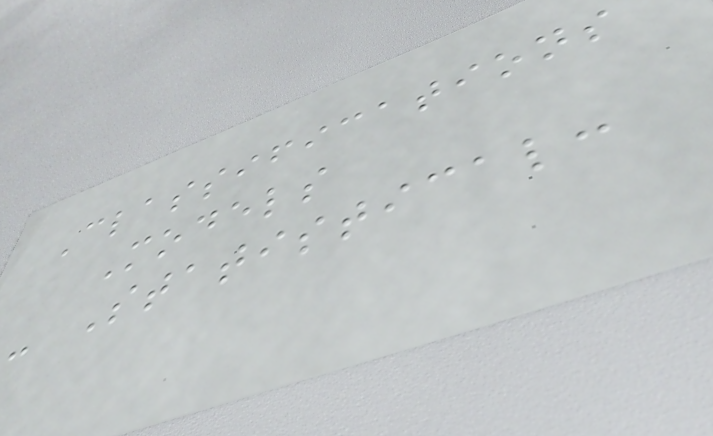Classifications
Models
- Statistical:
